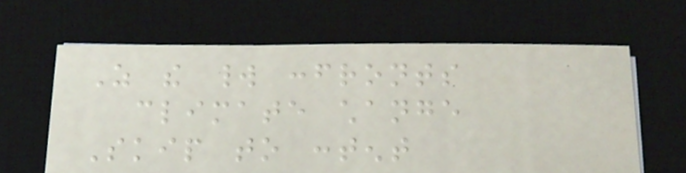As the world confronts
climate change
Skip to content
